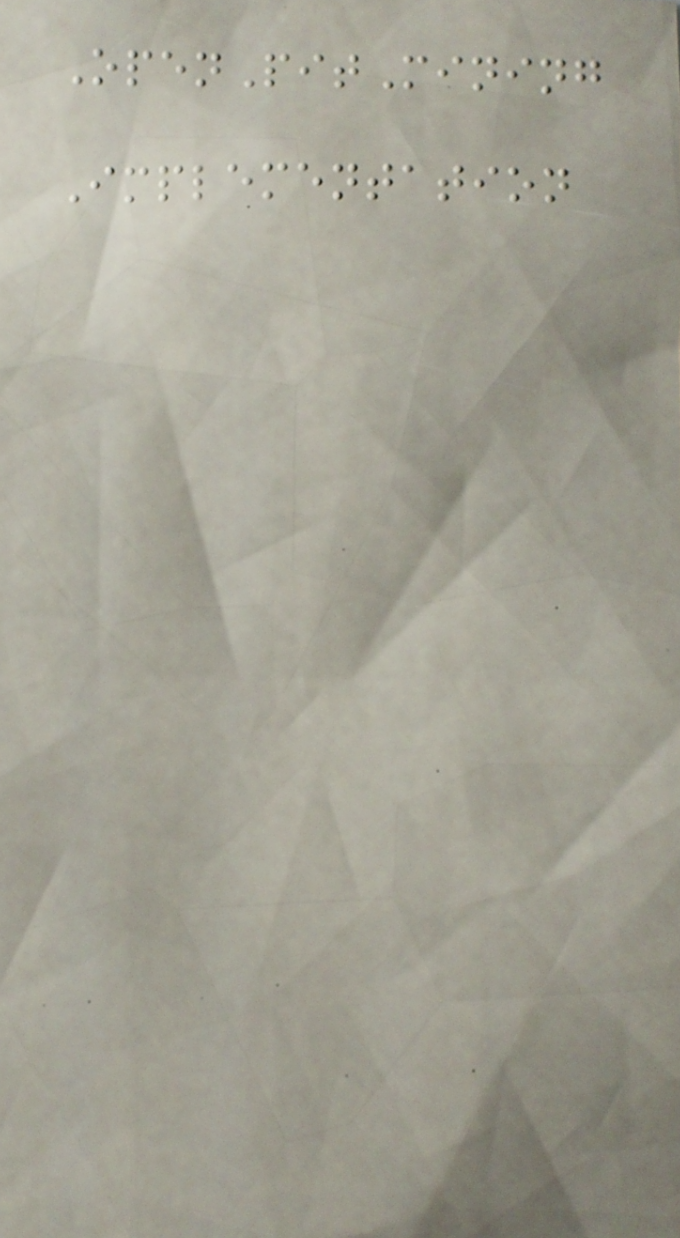OpenPitMining
Implementation
